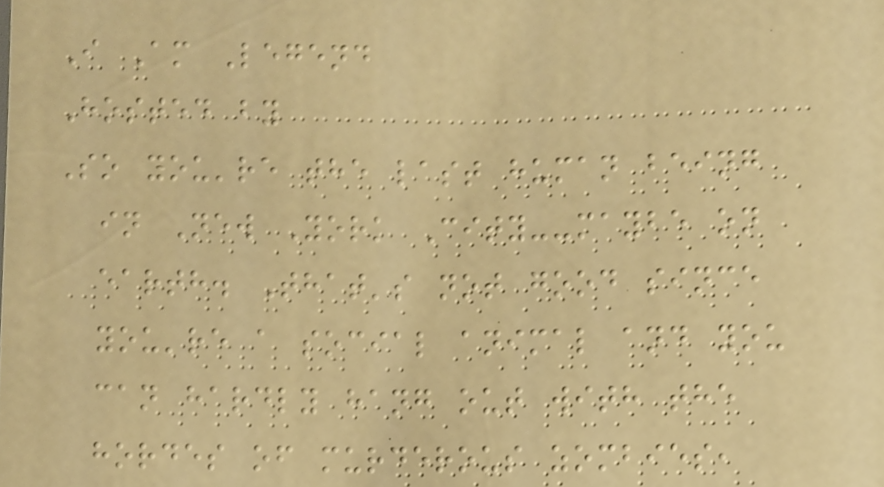I Am Legend
Hosted by
So you're the last human being
in New York City--maybe on
earth. That's not good since
you're a social animal and you
can hardly hang out with the
hordes of murderous zombies,
